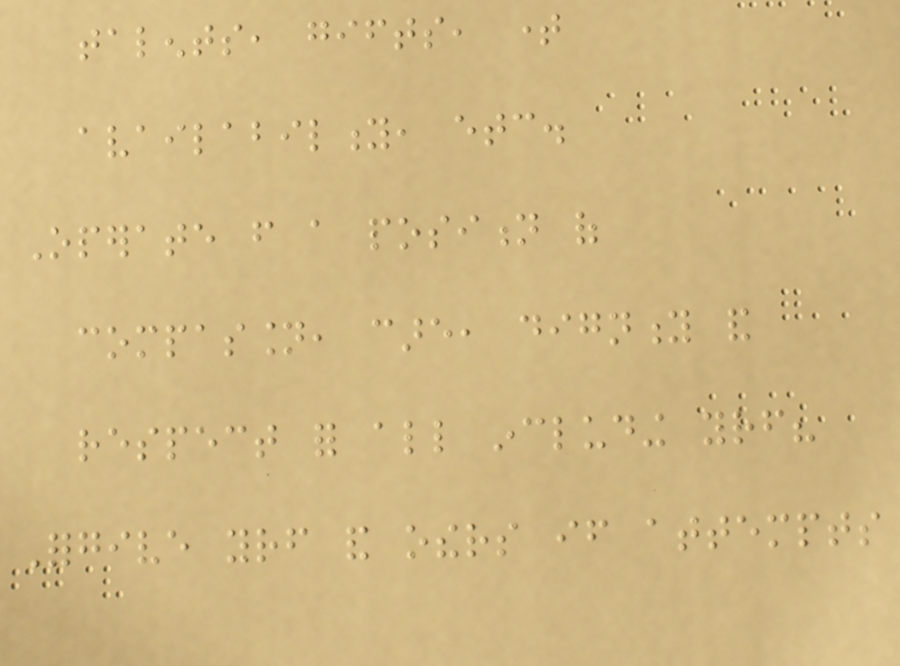talents, gifts, time
availability, etc.
Operate from a position of
compassion, care, dignity and
respect for all including yourself?
Forgive yourself and others if attempts
